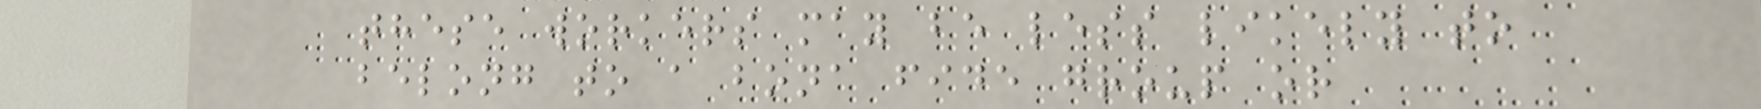these workers may be less likely to
belong to a bona fide group or
